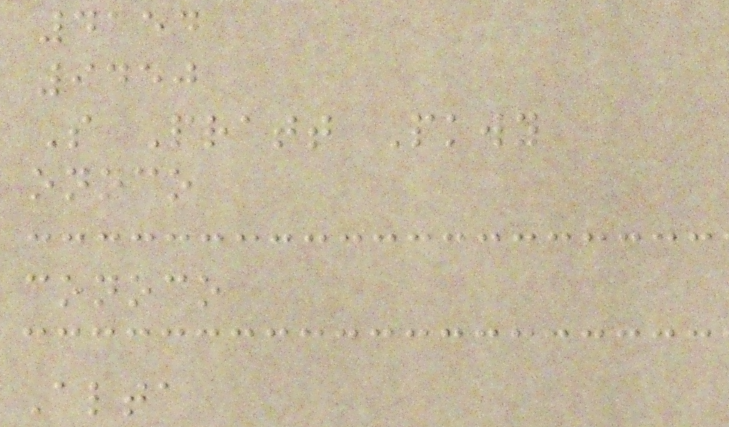4154
9450
S Pratt Pkwy
onoco
conoco
Alta
